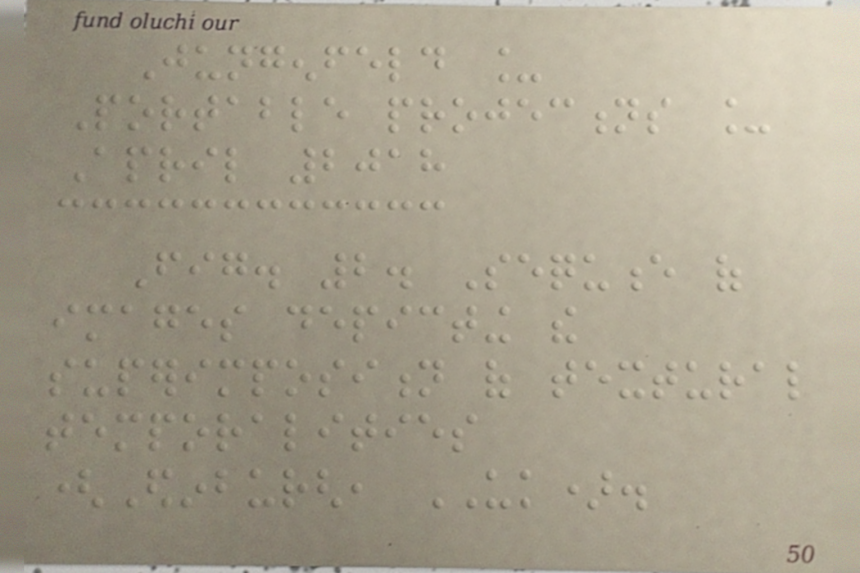Jungenfeld _
Portable projections _
April 2018
Fig. 2. Sequence of
images depicting the
superimposition of textural
temporalities
(Edinburgh, UK).
